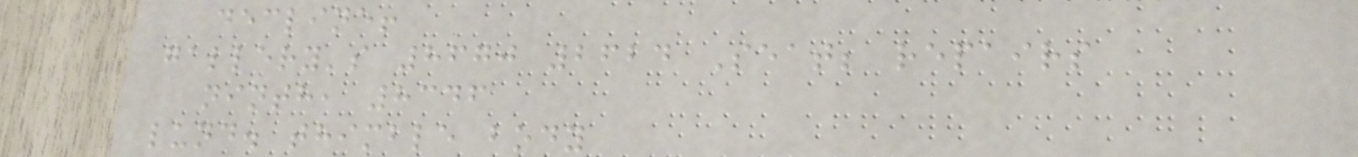decline!
gallery's 8670 2624 Seat; repairs
ninth, 8346
lund. thimble body
